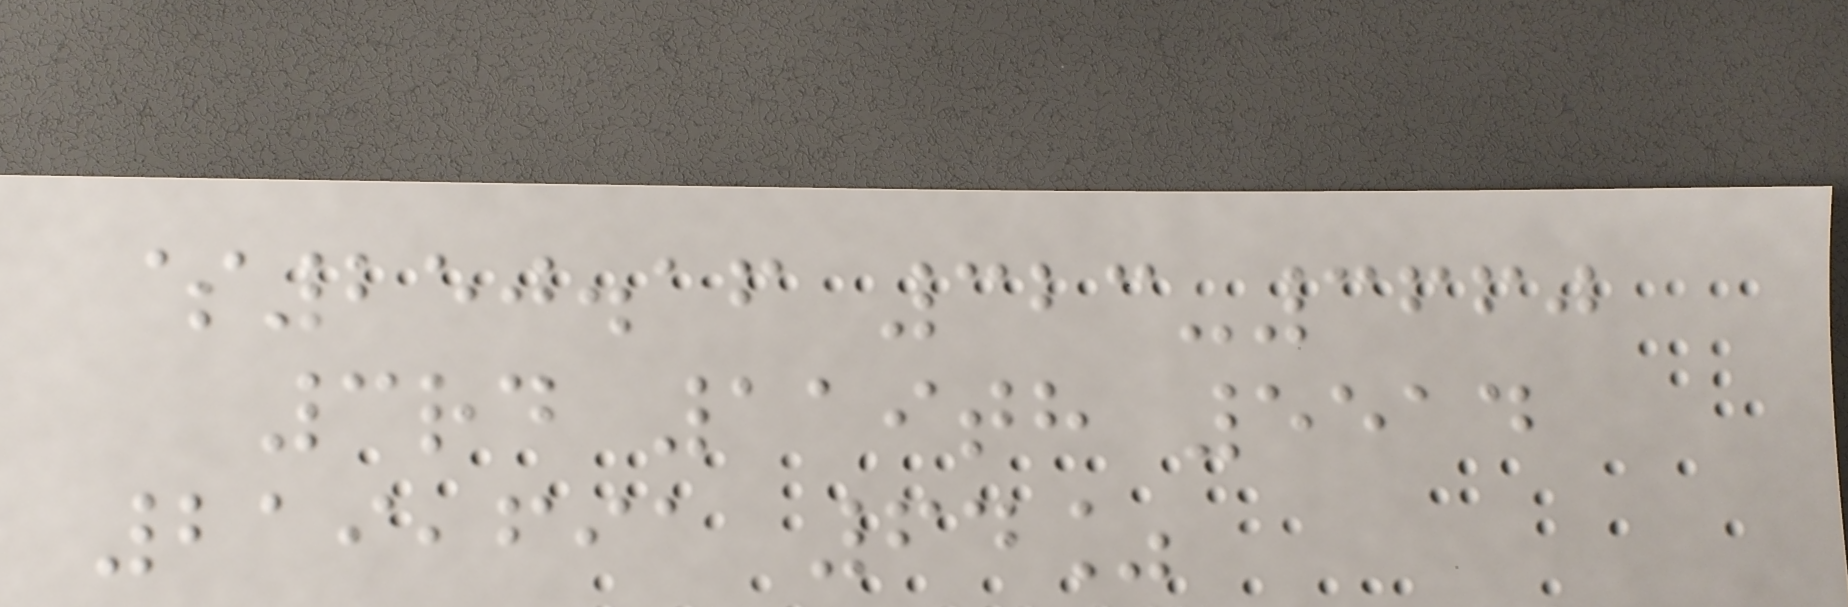$250.16 323-3660
3rd 119th 5514
219,691 64%
